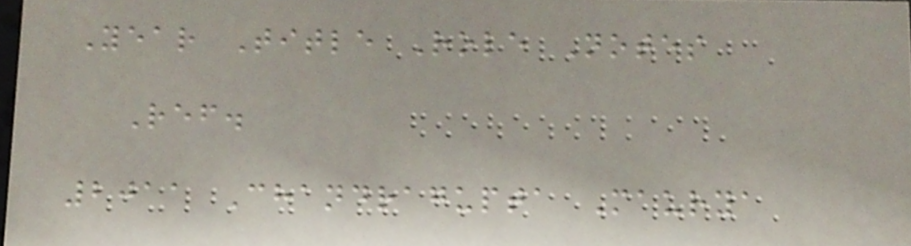Year Title Role Notes
Ref.
2011 Chandragupta Maurya
